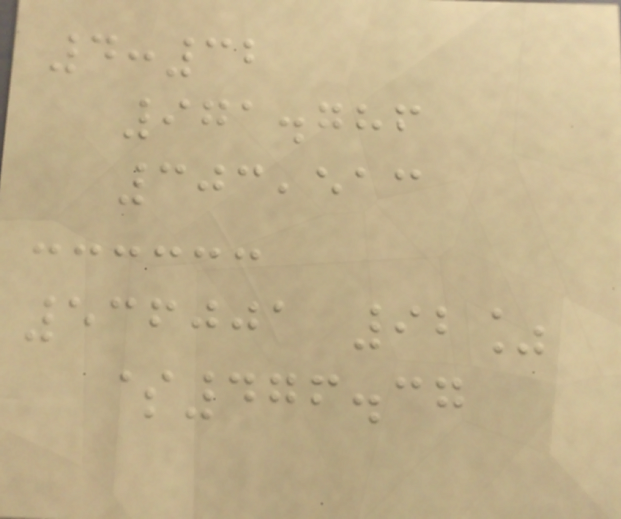4:32
971.786
303,513
536001 92%
$476.37
